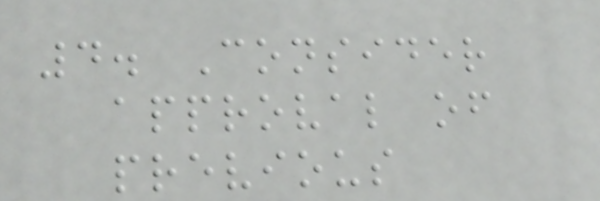4. Consider
approval of
previous
